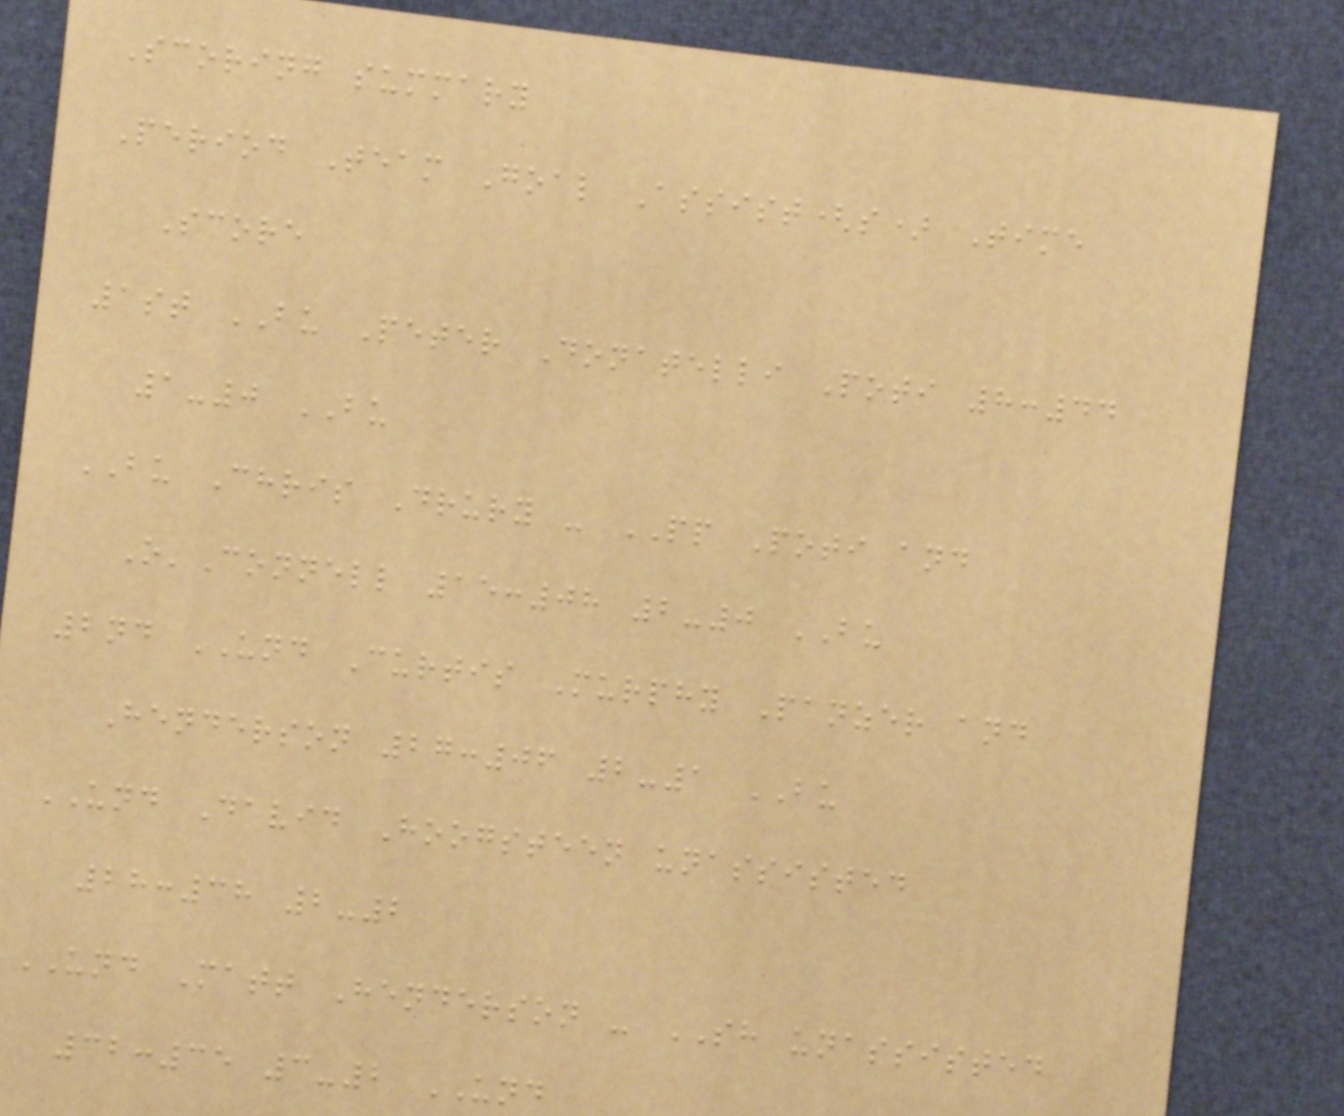Scoring summary
Period Team Goal Assist(s) Time
Score
1st BU Peter Donatelli Poti 8:44
1-0 BU
BU Chris Drury - PP Poti and
O'Connell 15:08 2-0 BU
2nd UND Curtis Murphy Panzer and
Henderson 27:06 2-1 BU
UND David Hoogsteen unassisted
28:38 2-2
UND Matt Henderson - SH unassisted
32:35 3-2 UND
